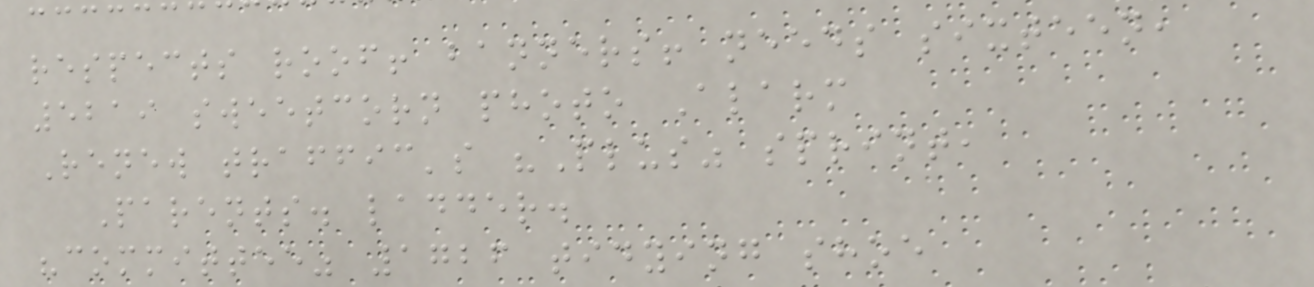respects roof! banners! needs sixteen,
5219 sweetcorn photo Alarm
Renew traffic's "Plus" sprint,
Parents. ladder.
"committee" 1726 tidying shoe
